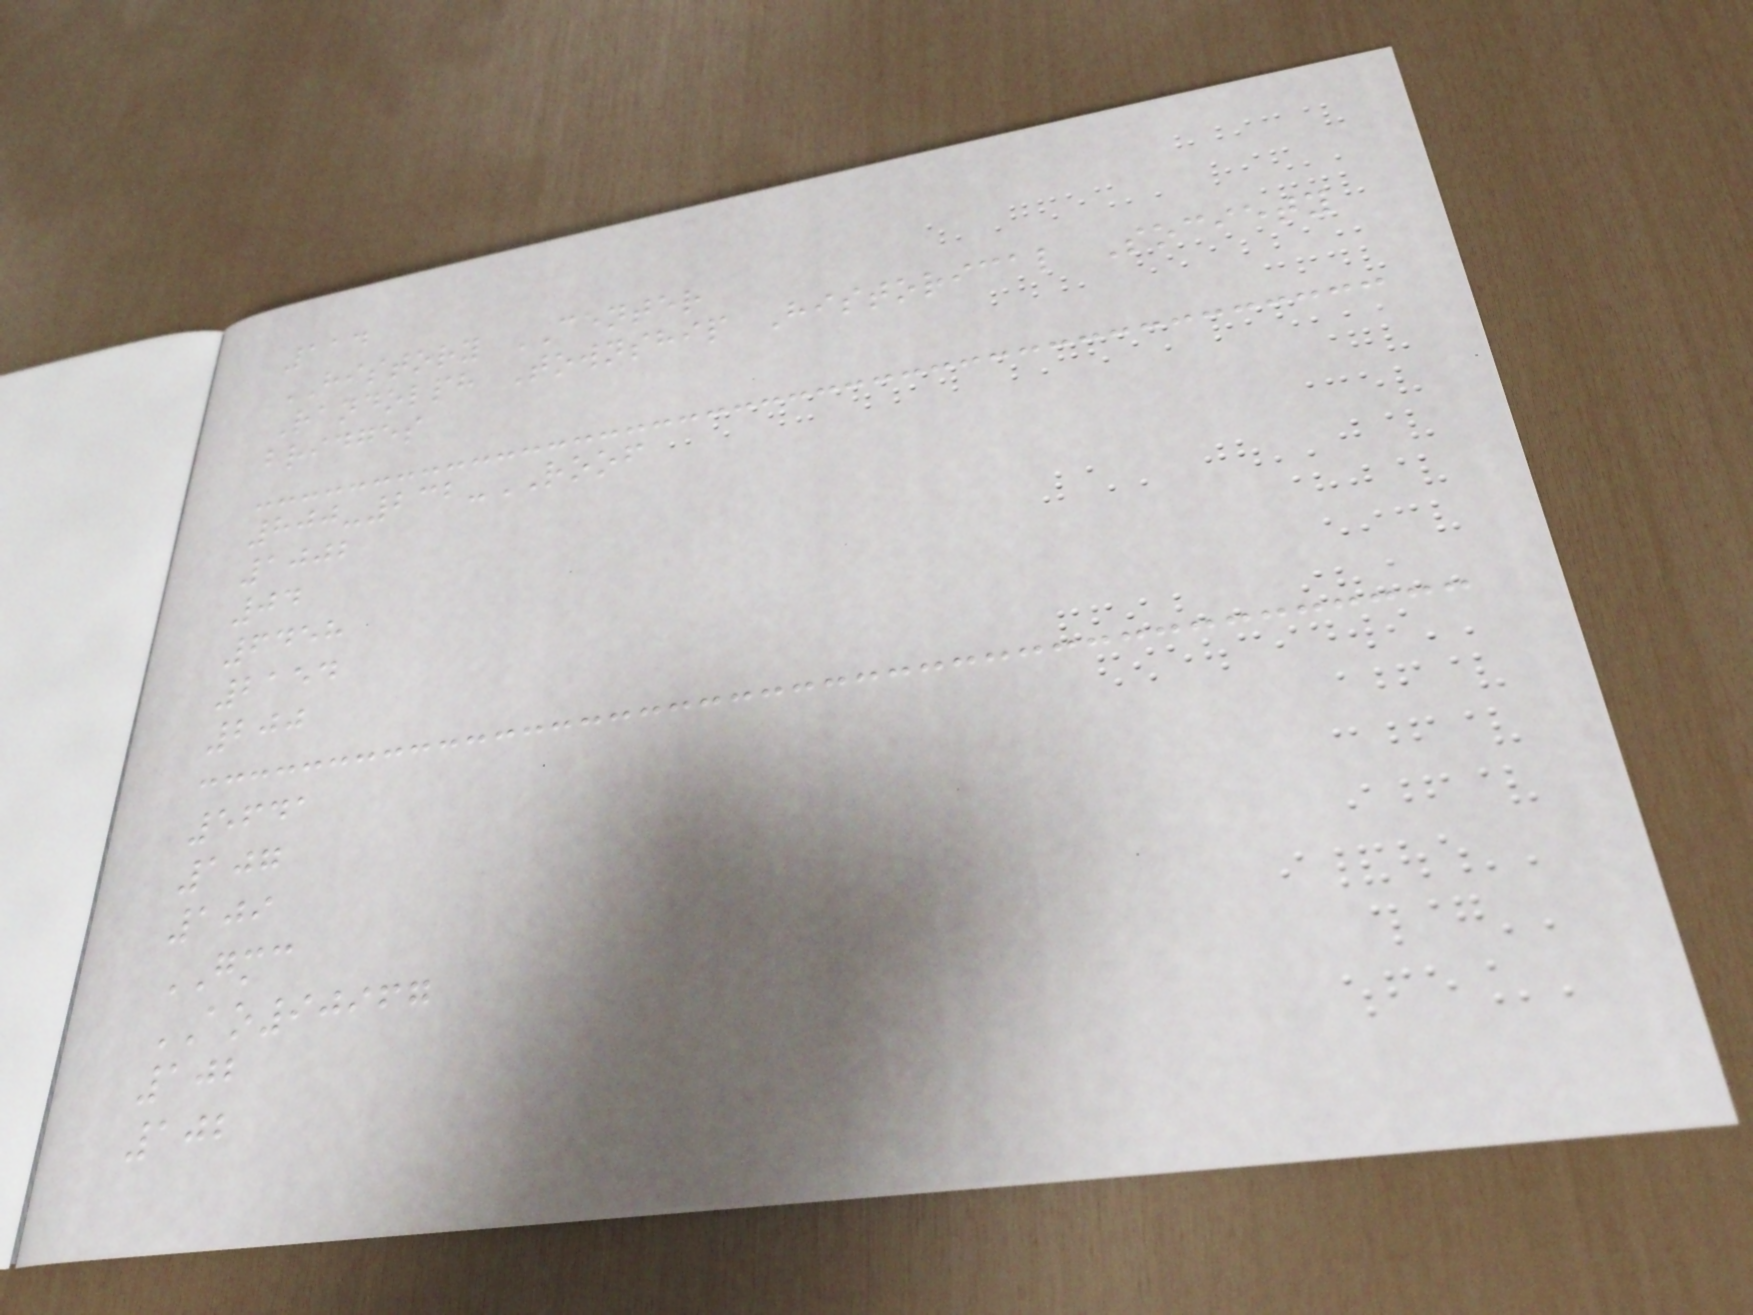114
HISTORY CENTER
Randolph Township Historical Society
bridges
800-232-ROOF
1002
04
6458
2154
200
5641
107
109
GMC
AO90967
102
102
